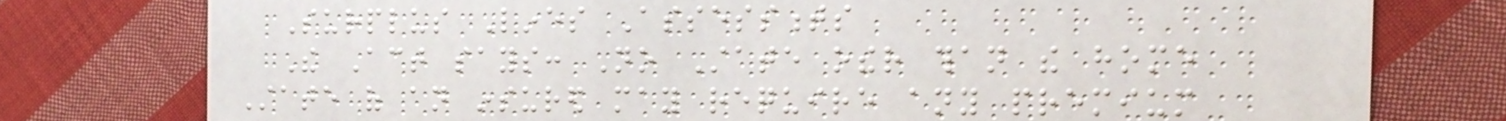Surplus Lines Assessments
The Act says: No State other than the home
State of an insured may require any premium
